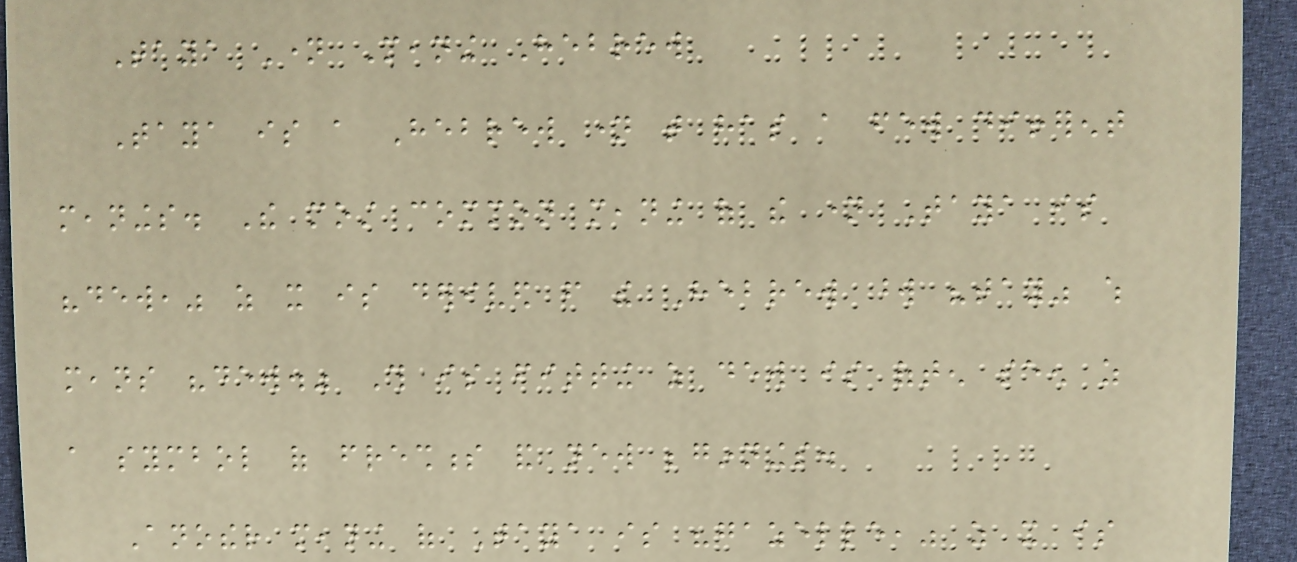Taya Name Meaning Hebrew
Taya is a Hebrew name that has a few different
meanings. The most common meaning of the name Taya is
"dew," as it is derived from the Hebrew word "tay" which
means "dew." This is fitting as dew is often seen as
a symbol of freshness and new beginnings.
Another meaning of Taya is "gazelle," as it is
